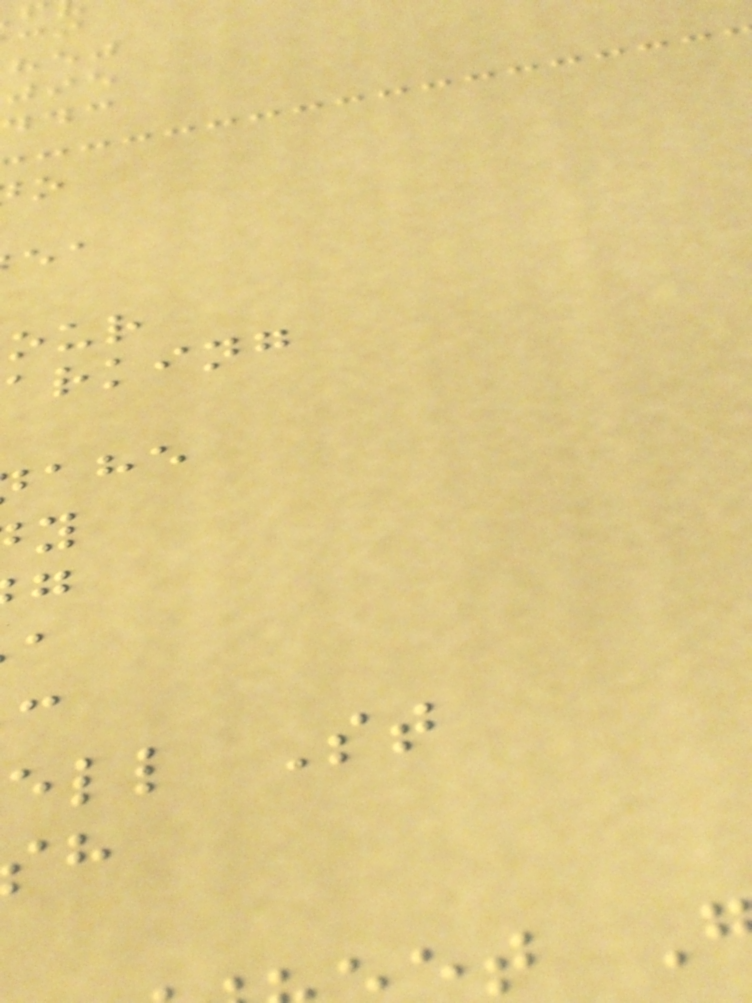arking
ell St
